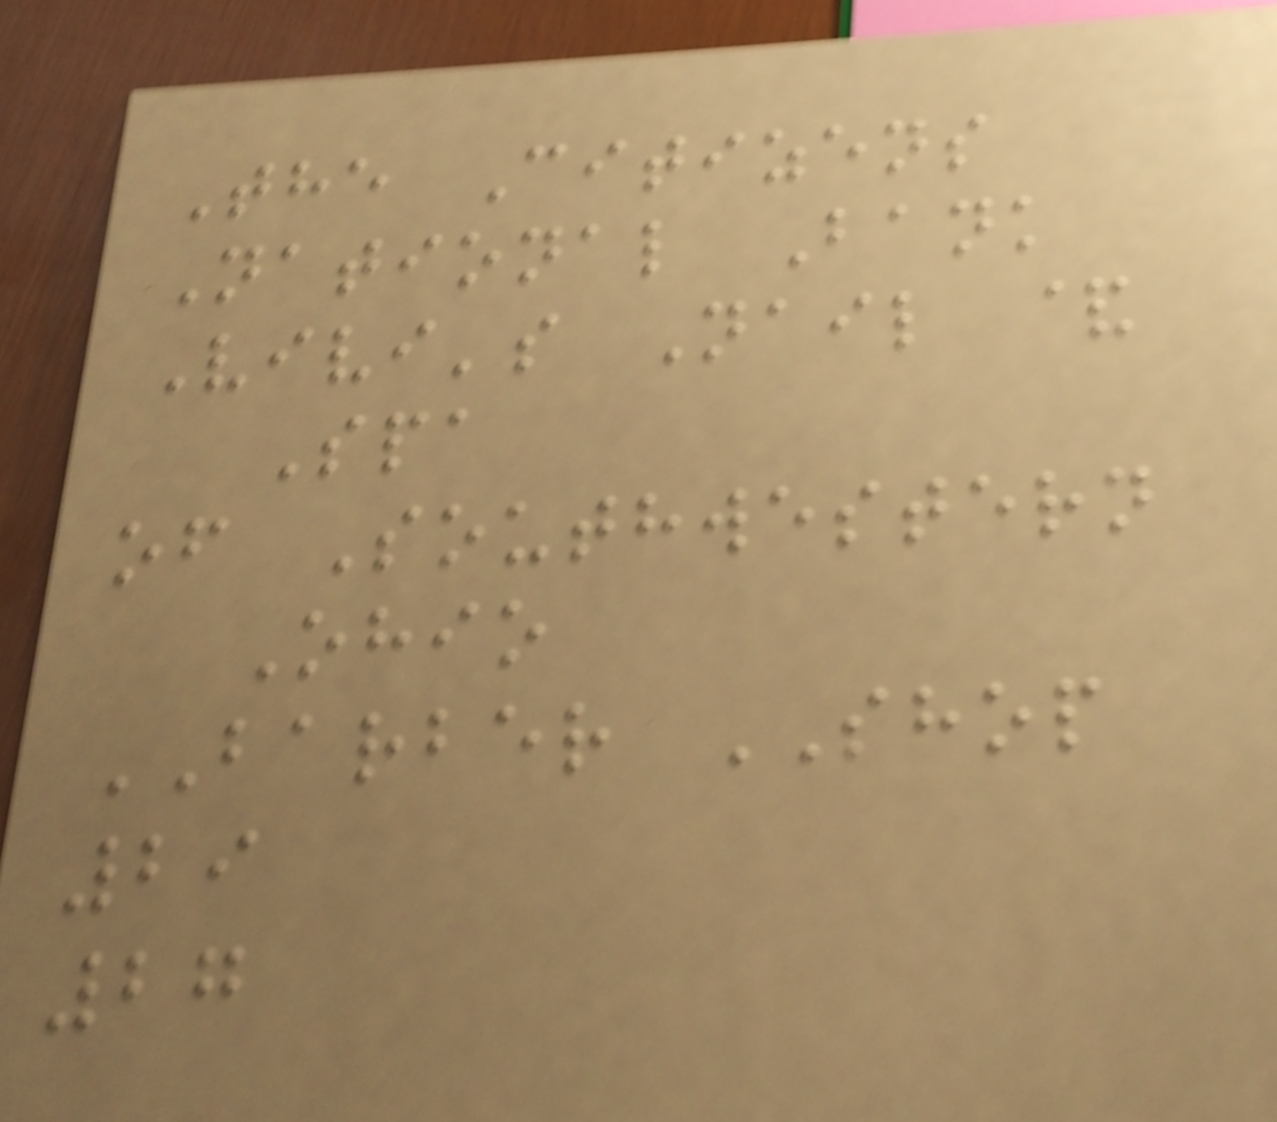The Citizens
National Bank
Vivi's Nail &
Spa
of Southwestern
Ohio
BARBER SHOP
29
27
